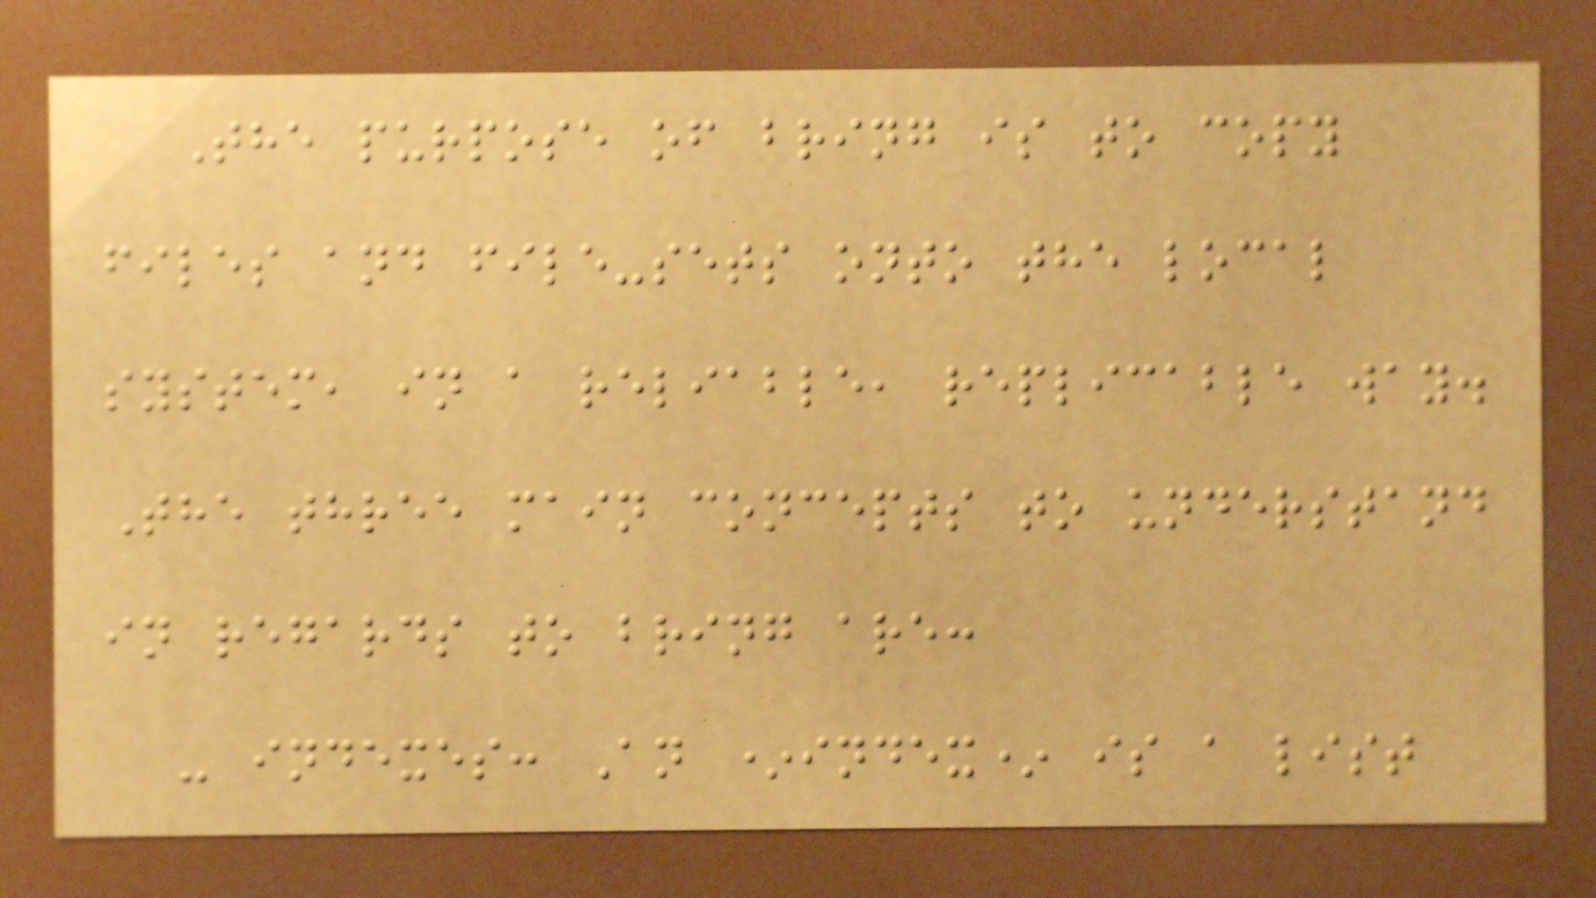The purpose of bring is to copy
files and file-sets onto the local
system, in a reliable, replicable way.
The three main concepts to understand
in regards to bring are:
- indexes: An *index* is a list
